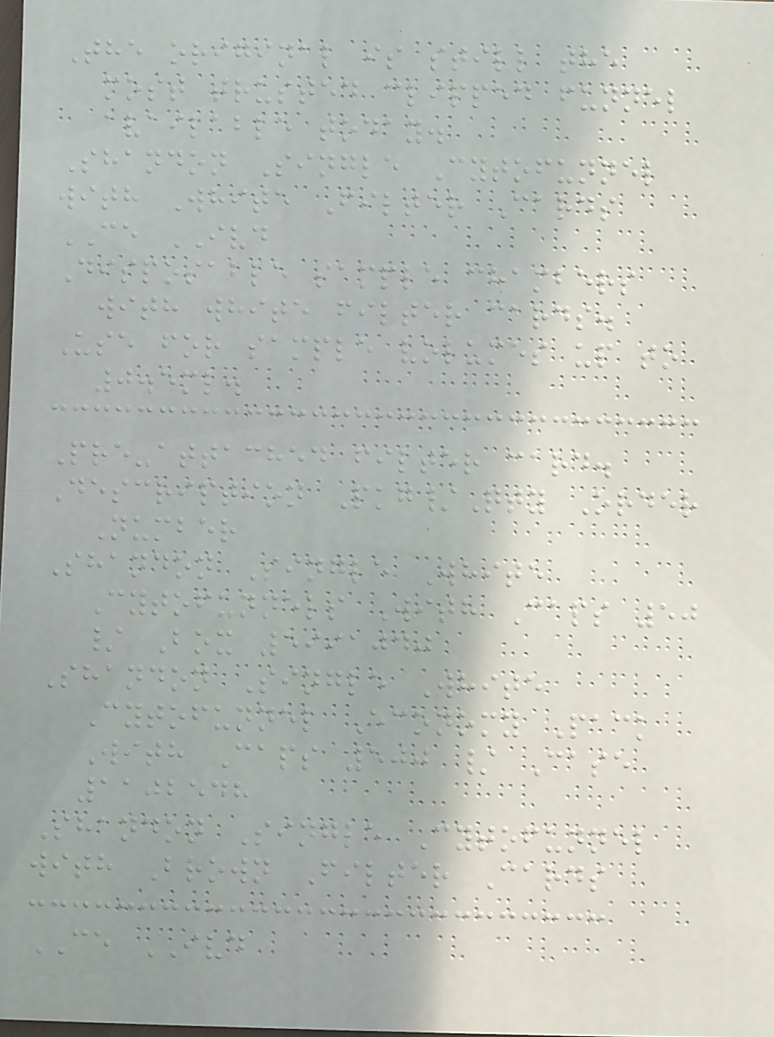The original is still the
most trusted clipped funnel
available today.
Shandon Single Cytofunnel
with White Filter Cards
CE IVD
Disposable sample chambers
with white filter cards.
Use for sample volumes up to
0.5ml.
Pre-attached filter card.
Description Pkg/Qty Order
Number
Shandon Single White
Cytofunnels With Caps 50
/ Box 5991040
Shandon Single White
Cytofunnel Economy Pack
With Caps 500 / Case
1102548
Shandon Single Cytofunnel
with Brown Filter Cards
CE IVD
